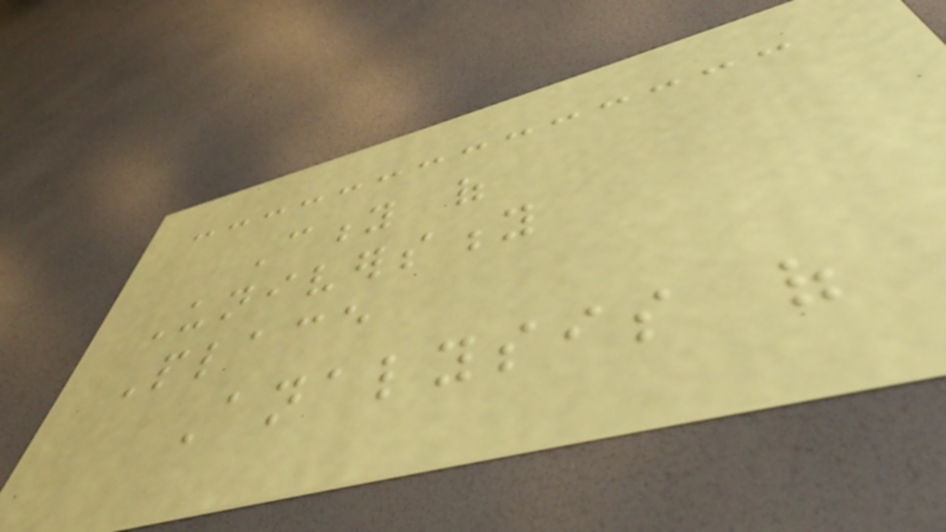City of
University
Place
Analysis of
